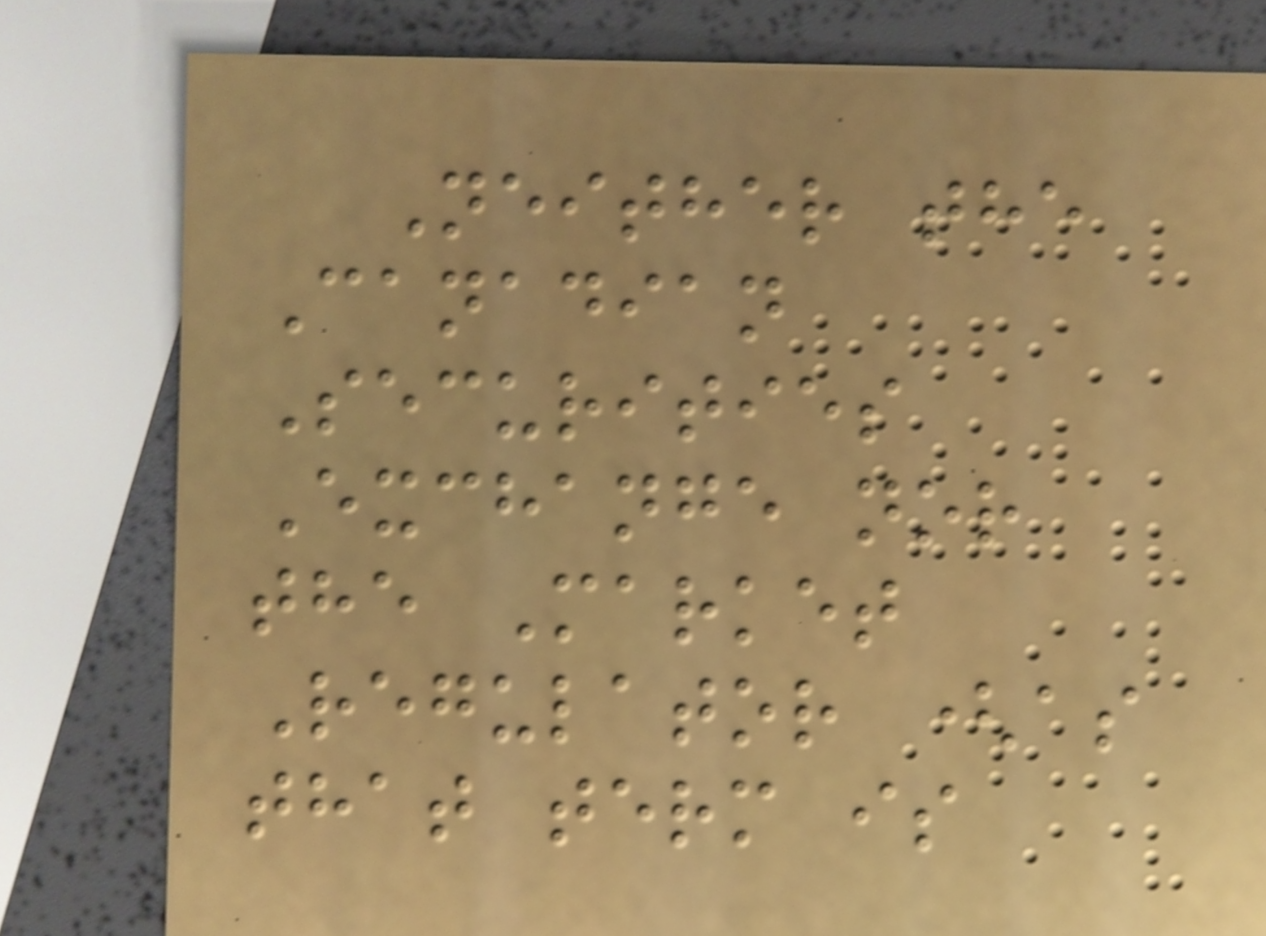Neither the
Canadian
Securities
Exchange nor
the Market
Regulator (as
that term is
